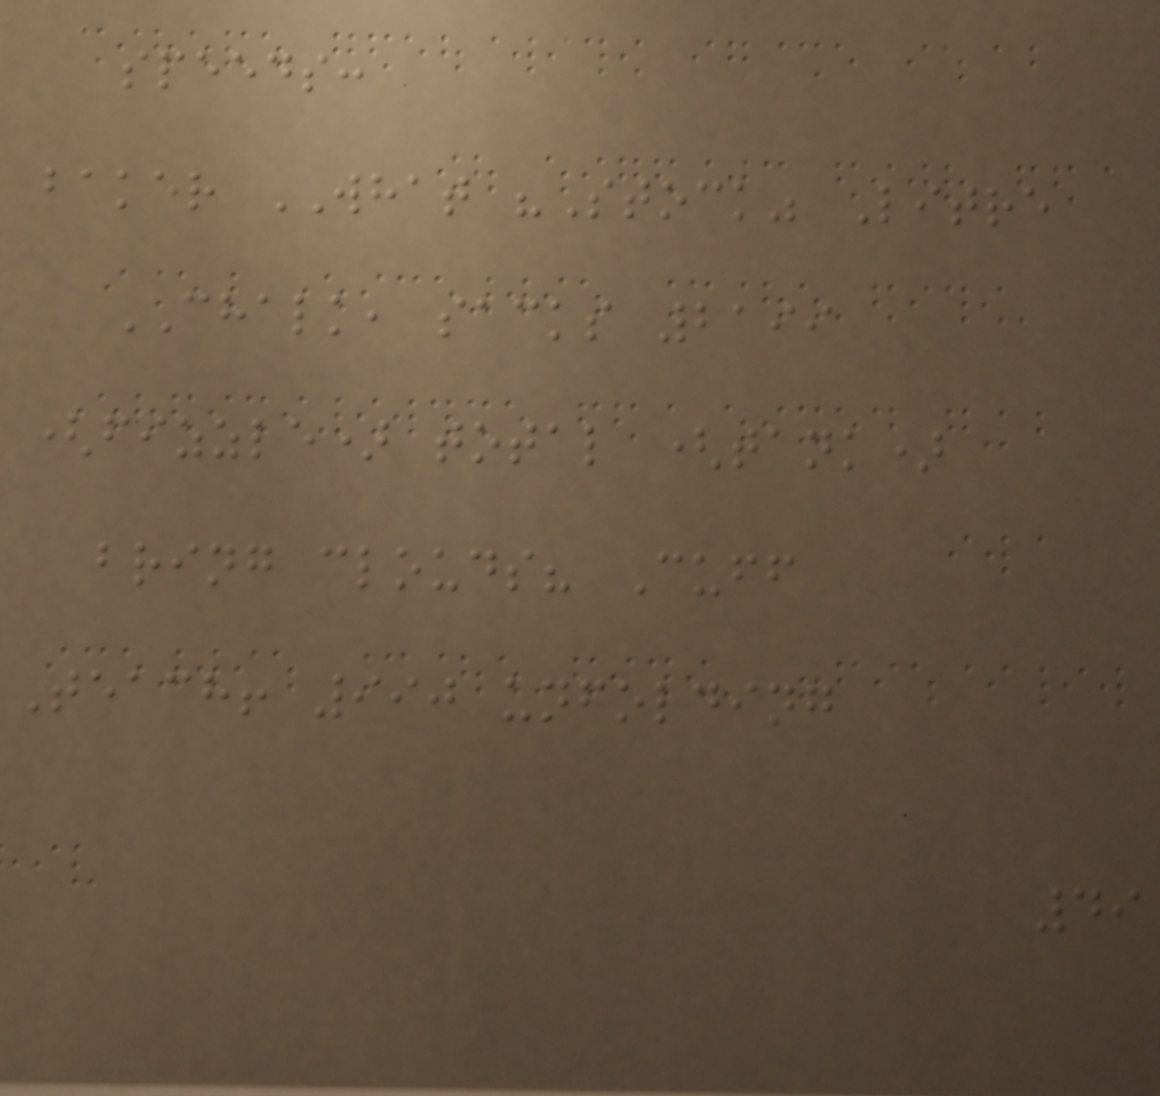speeds:
baker WHAT "Stock" Litre
CHALK, sacks 2199
(fizzle) total (tank)
bring clouds? Cuff
Teach! 990 unfolding
49
